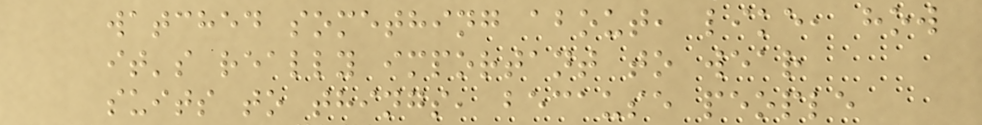watched something about, like, how
it's really important to wear
suits to things, because people
